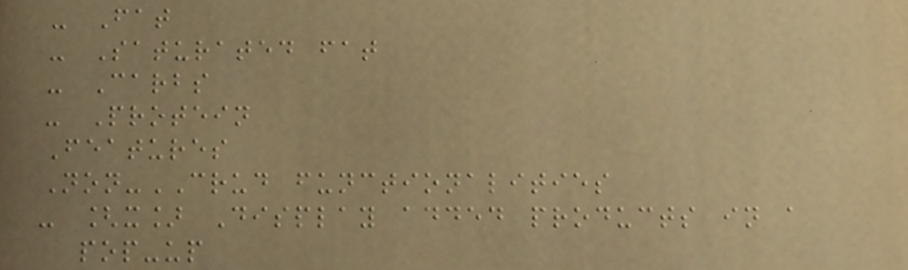- Fat
- Saturated fat
- Carbs
- Protein
Features
Non-CRUD functionalities
- [x] Display added products in a
pop-up
